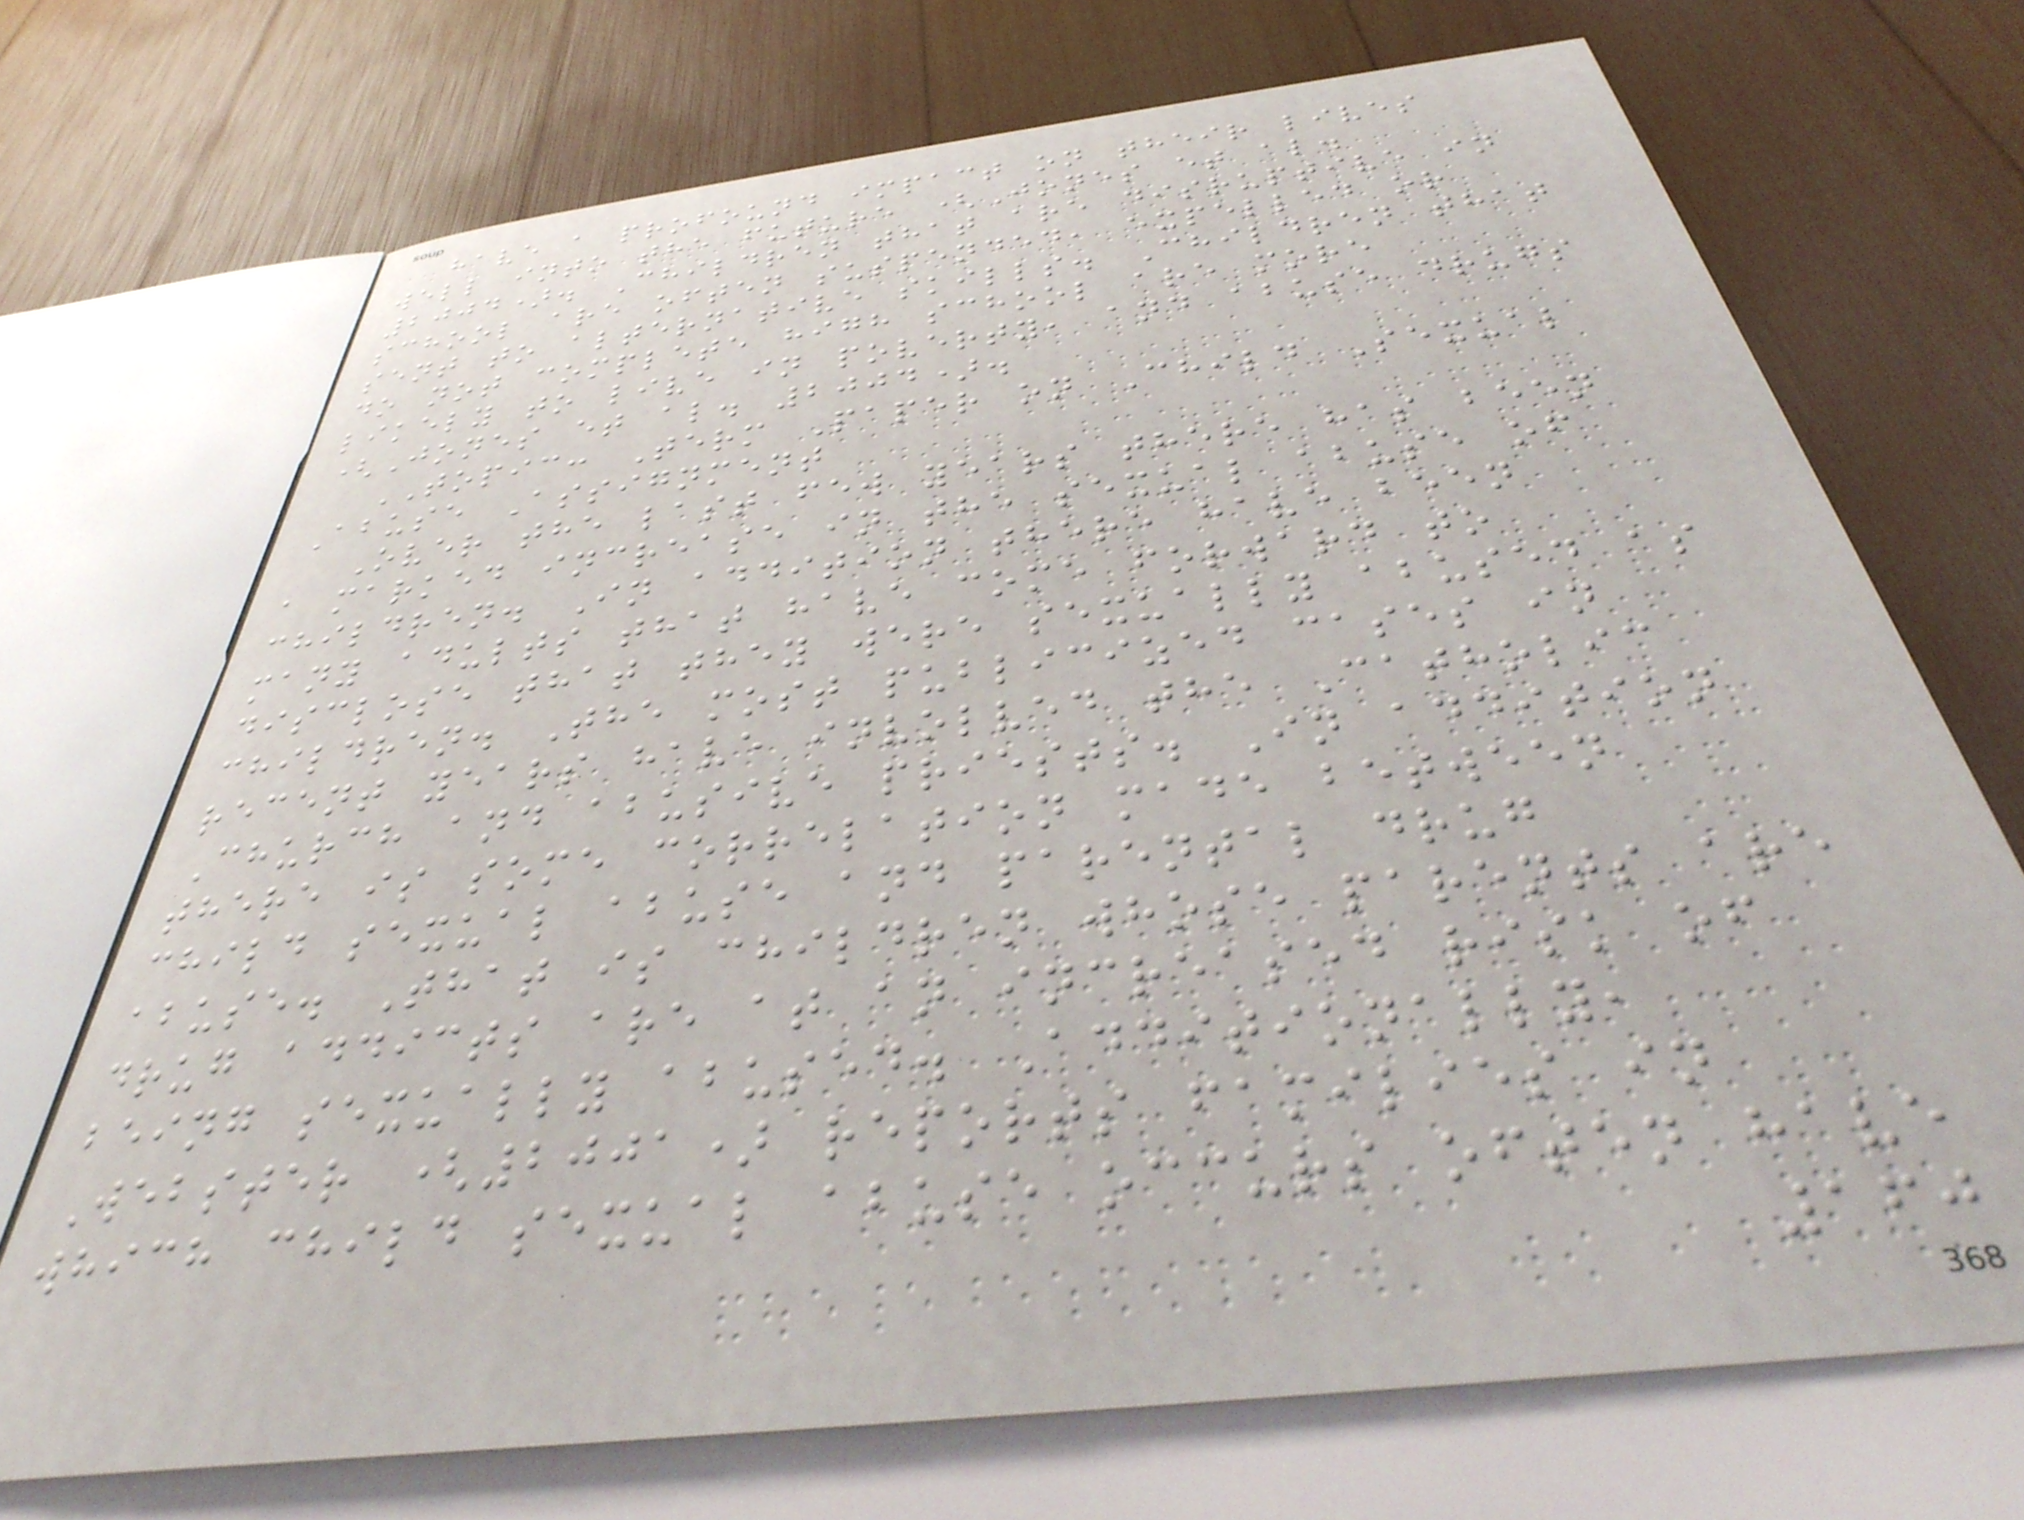have a profound impact on their lives
well into the future (Jones et al.
2004). Children that are disruptive in
school are often suspended, expelled or
sent to alternative skills. Children that
do not complete high school are more
likely to live in poverty, and abuse drugs
(Jones et al. 2004).
TOPIC: Term Paper on Child Sexual
Abuse Assignment
Over the last few years there has been
a marked increase in the sexual abuse of
children. In addition there have been
many adults that have come forward to
disclose that they were sexually abused as
children. The most publicized cases in
recent years have involved the Catholic
Church and abusive priests. In addition
there is some correlation made between
child sexual abuse and parental drug
abuse. That is children whose parents are
drug addicts are at an increased risk of
being sexually abused. Additionally,
Webster (2001) reports families in
which child sexual abuse occurs often have
160
